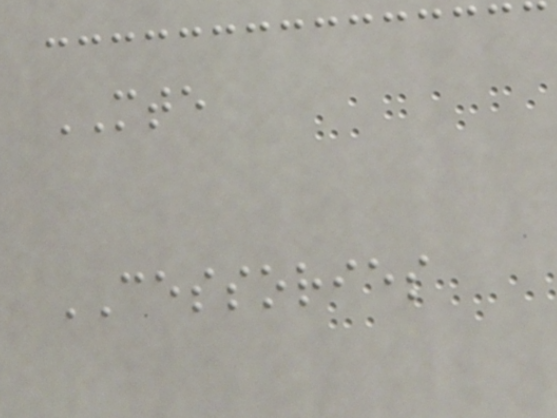MTE
CESSORIES
